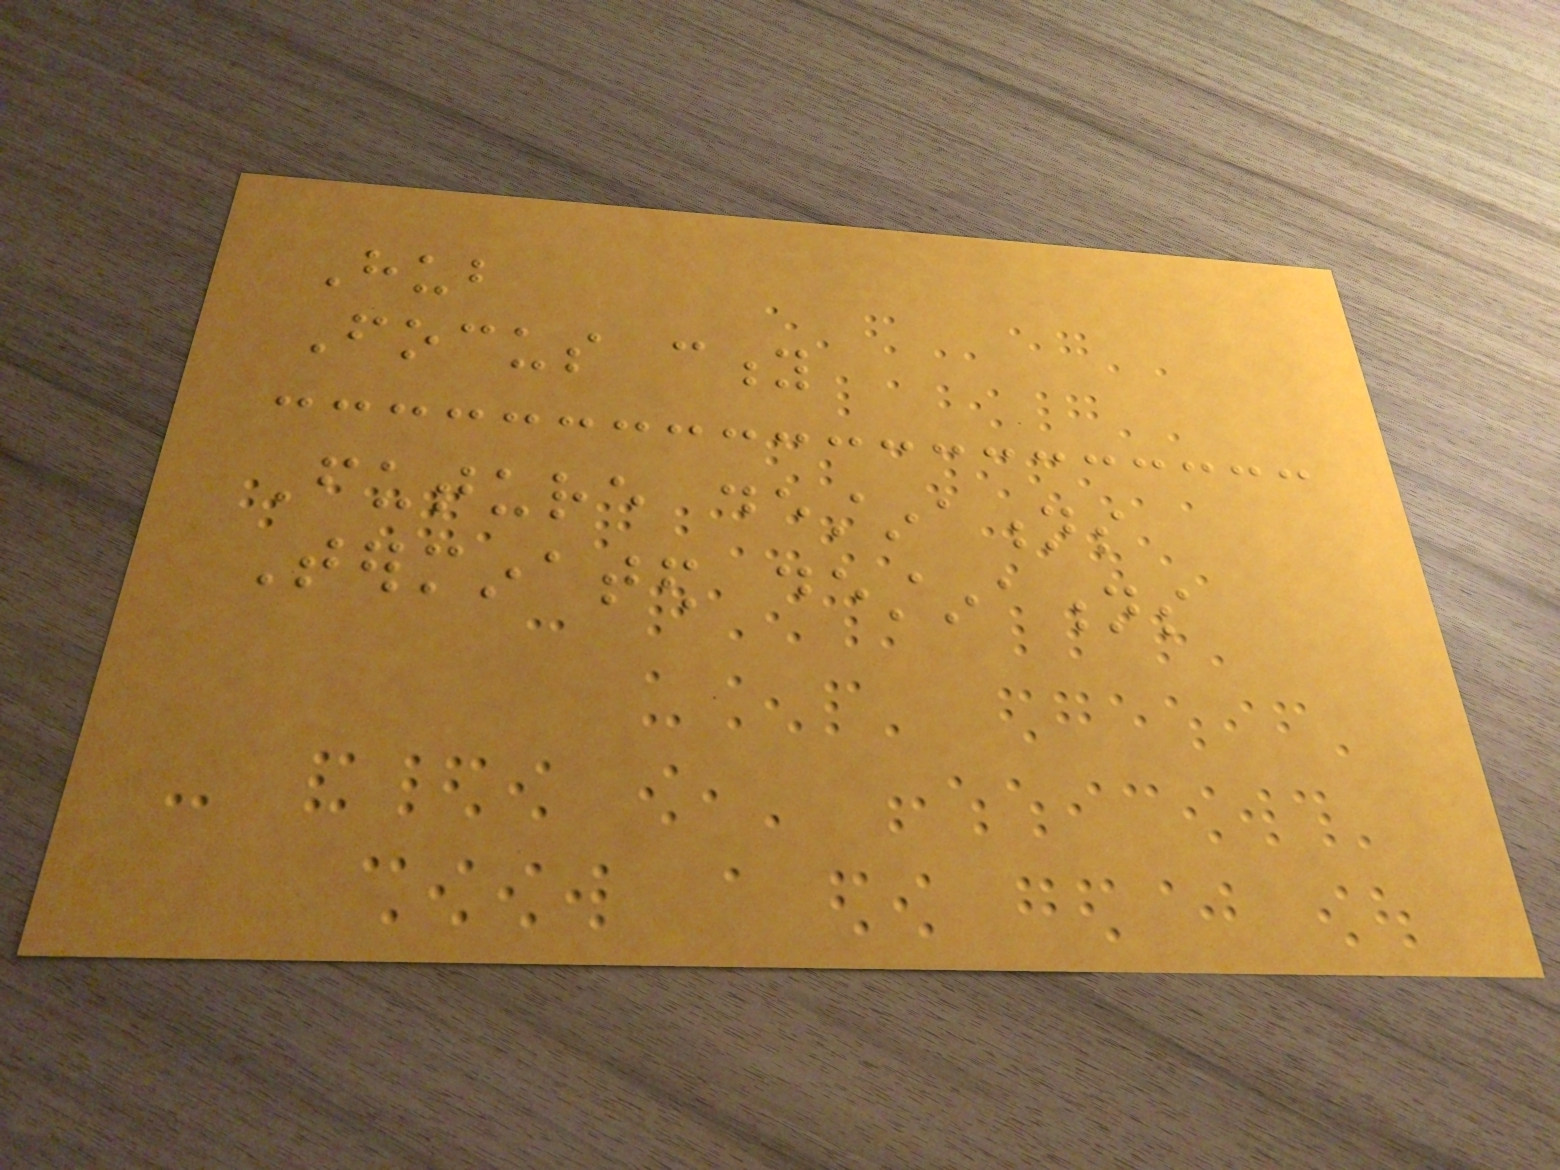Hub
Focus city
Future destinations
Terminated destinations
